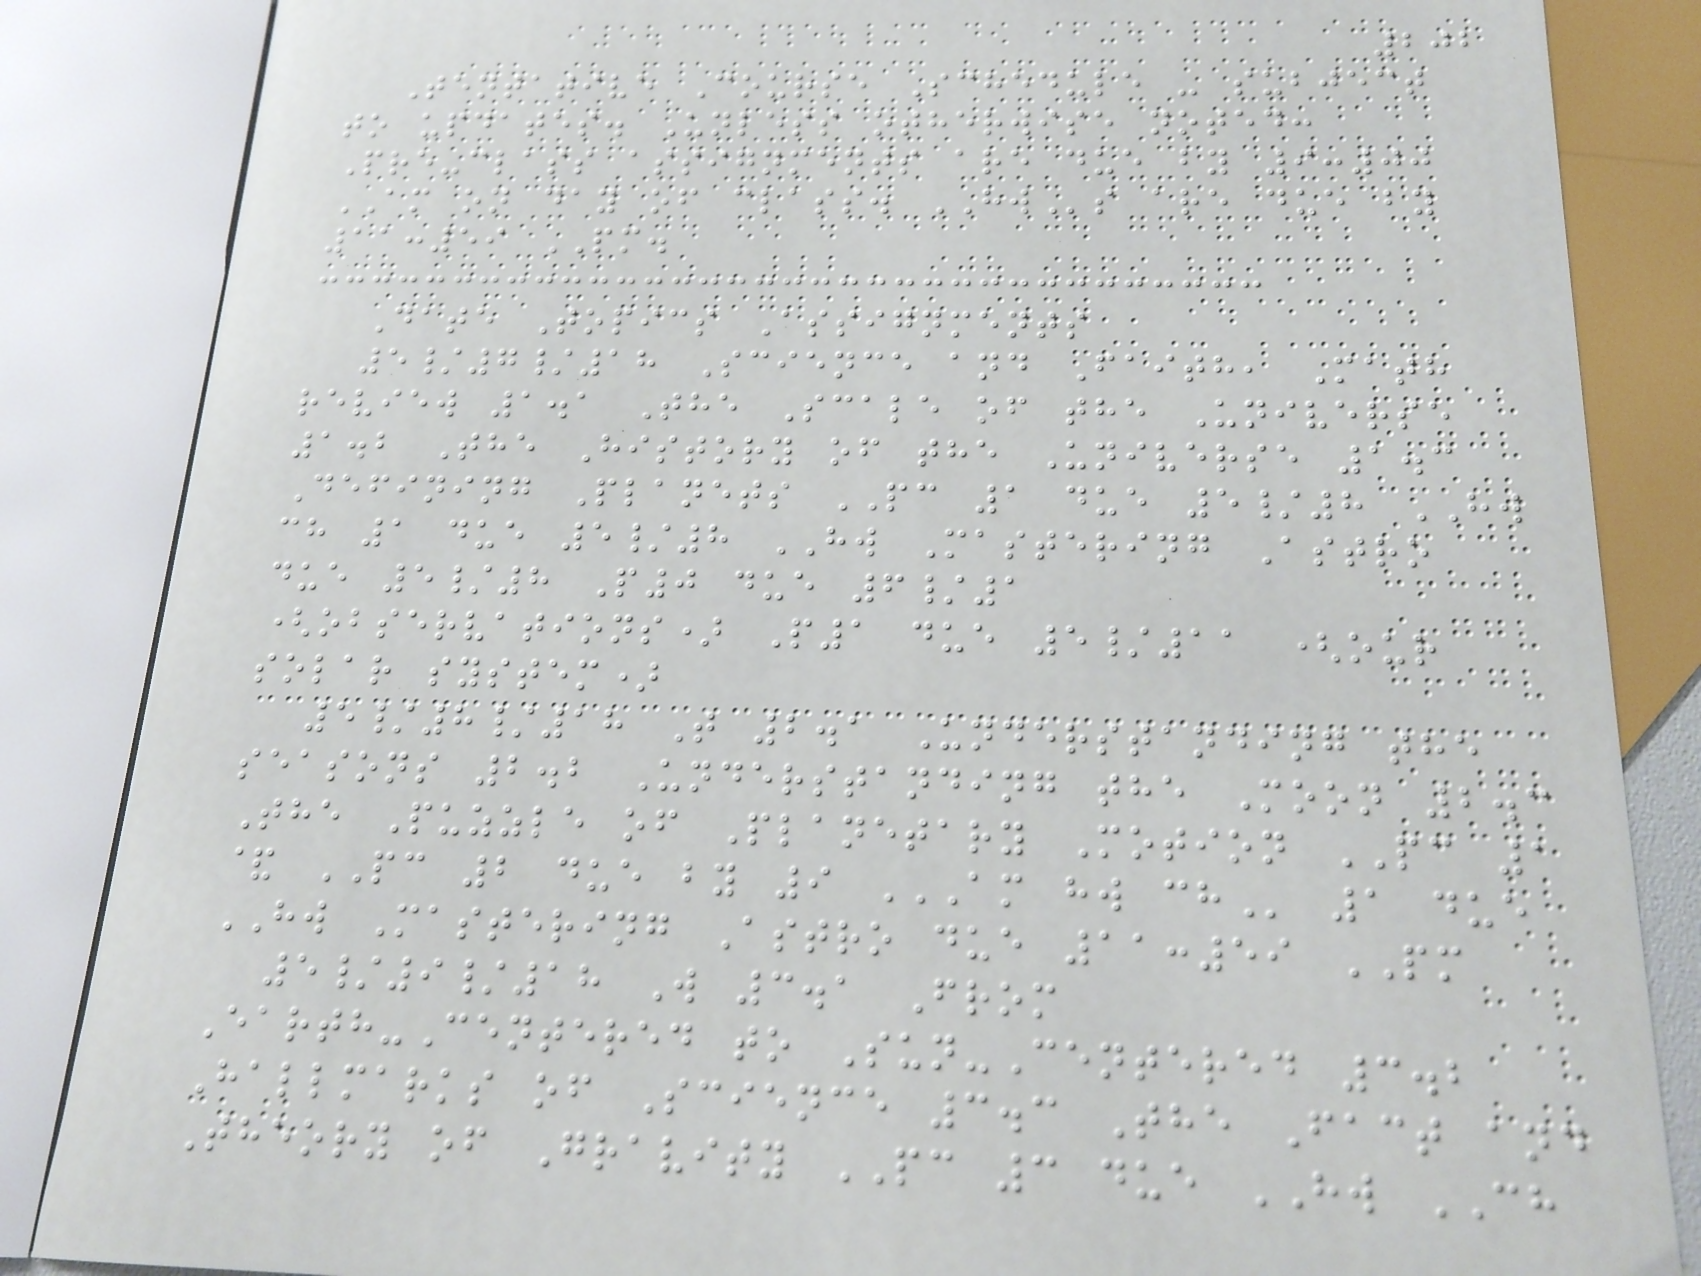202
Tentative Course Schedule - subject
to updates. Unless otherwise noted:
Pre-class assignments are due by 9:00
AM on day of class. HWs are due by
11:59 PM.
Date Topics Assignments
5/7/18 Science and Faith, Math
review 1.1 The Scale of the Universe
1.2 The History of the Universe 1.3
Defining Planets PC 1 due 5/8 HW
ch 1 due 5/8 HW Mastering Astro
due 5/8 P0 due 6/1
(observations) P1 due 5/11 (our
solar system)
5/8/18 T 2.1 Understanding the
seasons 2.2 Understanding the Moon 2.3
The Puzzle of Planetary Motion PC 1
& PC 2 due by 9 AM HW CH 1 due
HW Mastering Astro due 11:59 PM
5/9/18 W 3.1 From
Earth-Centered to Sun-Centered 3.2
Hallmarks of Science 3.3 The Fact and
Theory of Gravity PC 3 due HW CH
